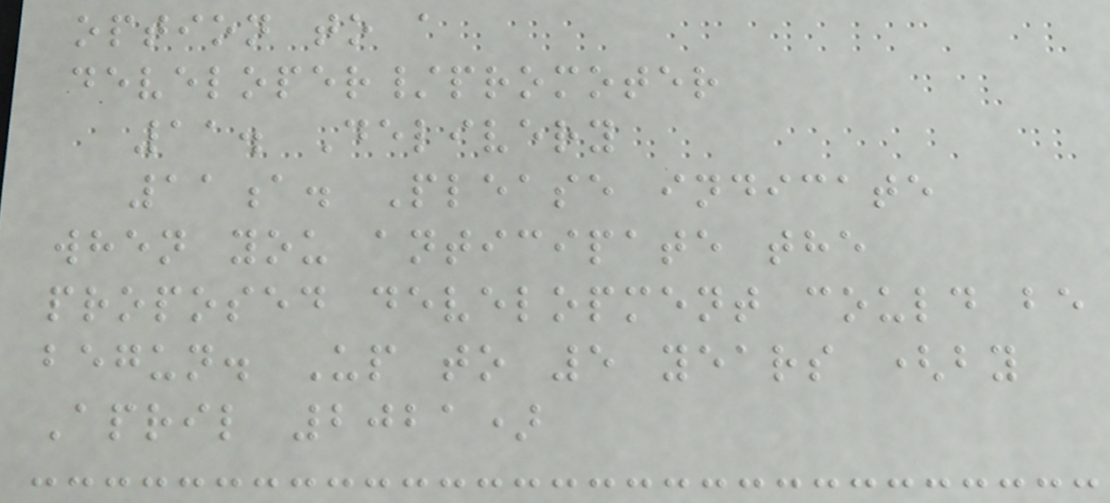option to a
developer/promoter
11. Delivery
11a. Please indicate
when you anticipate the
proposed development could be
begun. Up to 5 years (by
April 2021)
